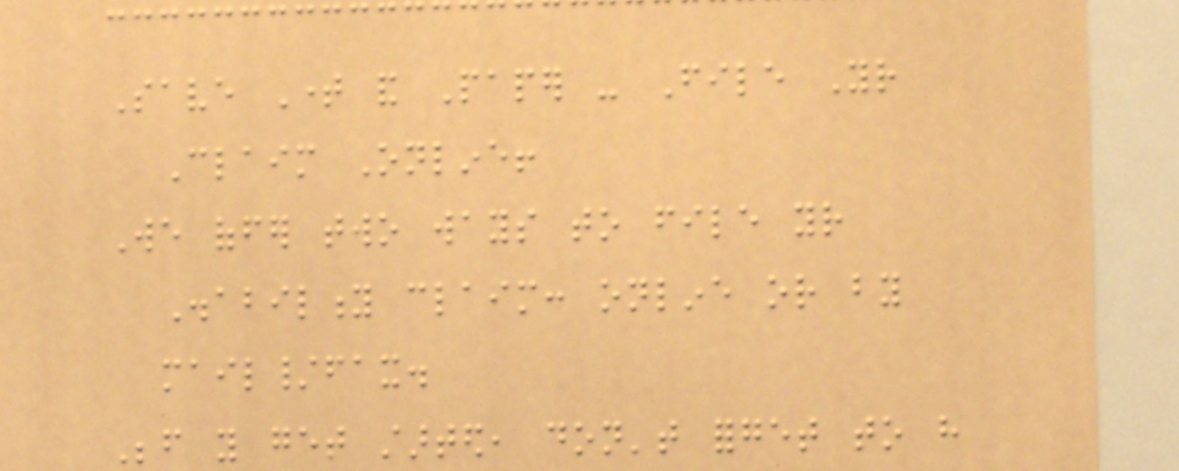Save Time and Paper - File Your
Claim Online!
We offer two ways to file your
Disability claim: online or by
mail/fax.
Before you get started, don't forget to have
